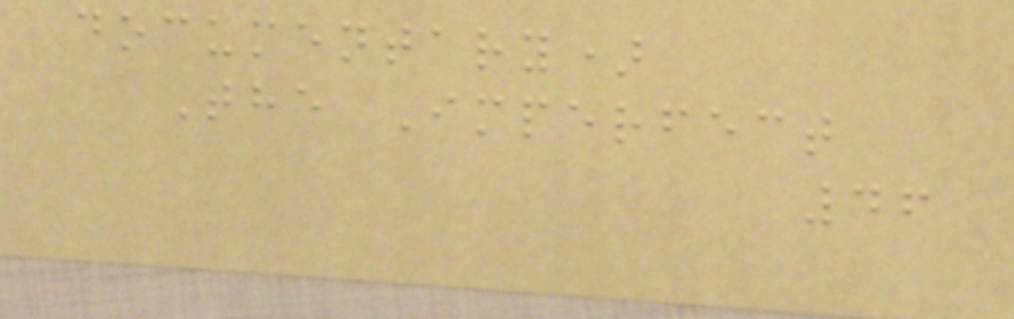documentary)
The Imperfect
46
